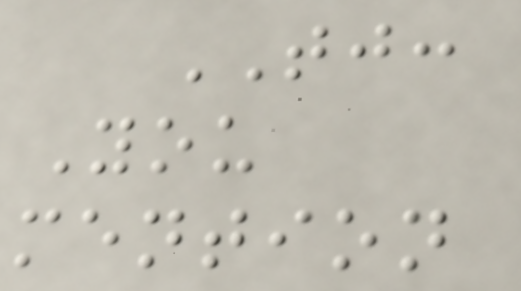TJ:
You
mention
